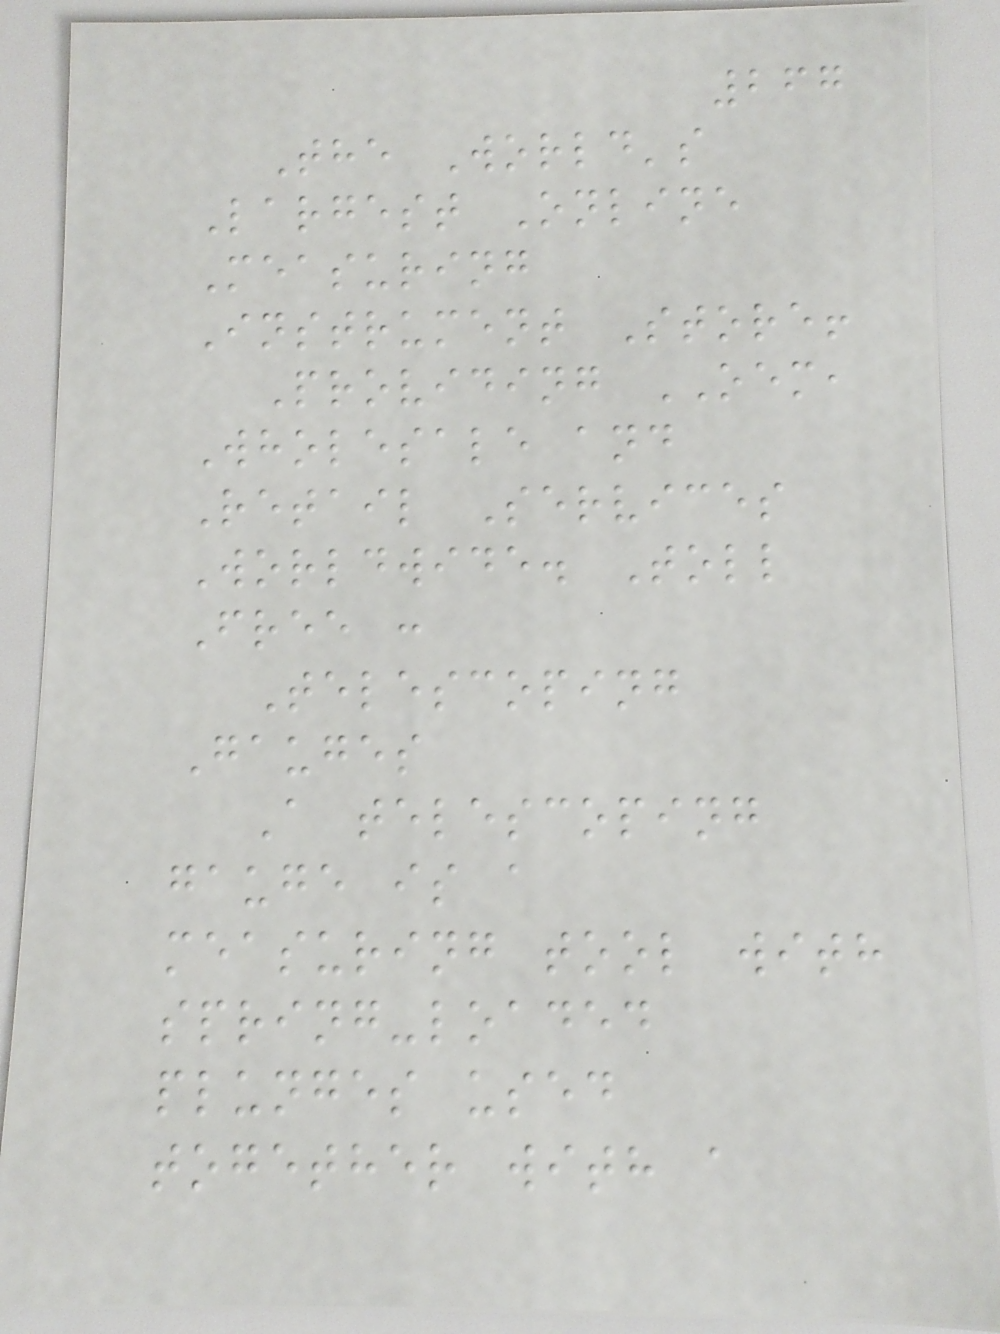267
The World's
Largest Online
Measuring
Instrument Store!
Providing OEM,
Wholesale and
Retail Services
Worldwide. Toll
Free :
Telescoping
Gauges
A telescoping
gauge is a
measuring tool with
spring-loaded
plunges used
together with a
